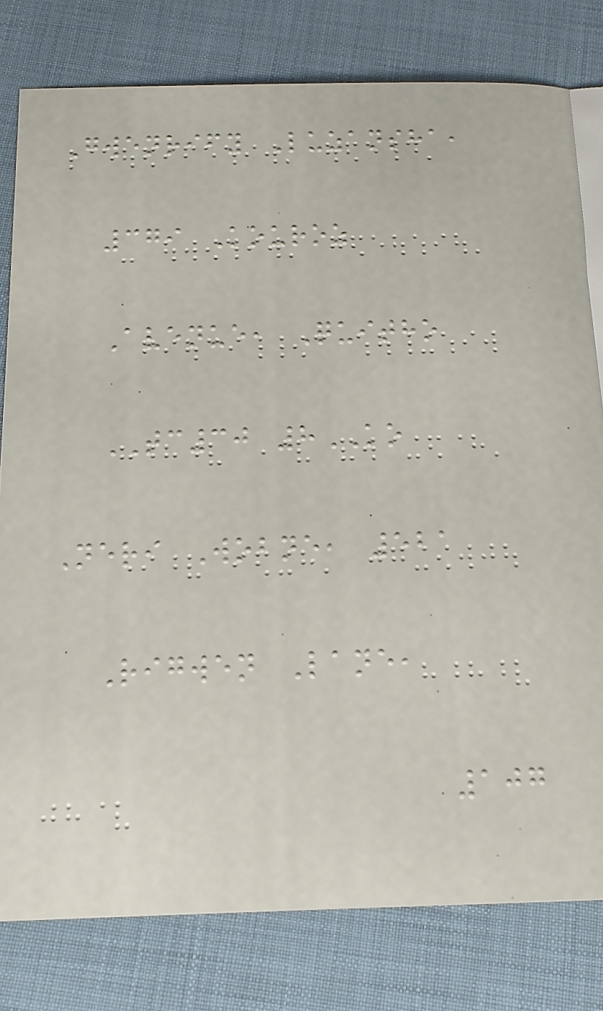Gwenrify Luzansha,
379 Kouroz
Avenue, Quitho
TC30 8KO
Neri Wobne, 521
Rigwen Lane,
107
